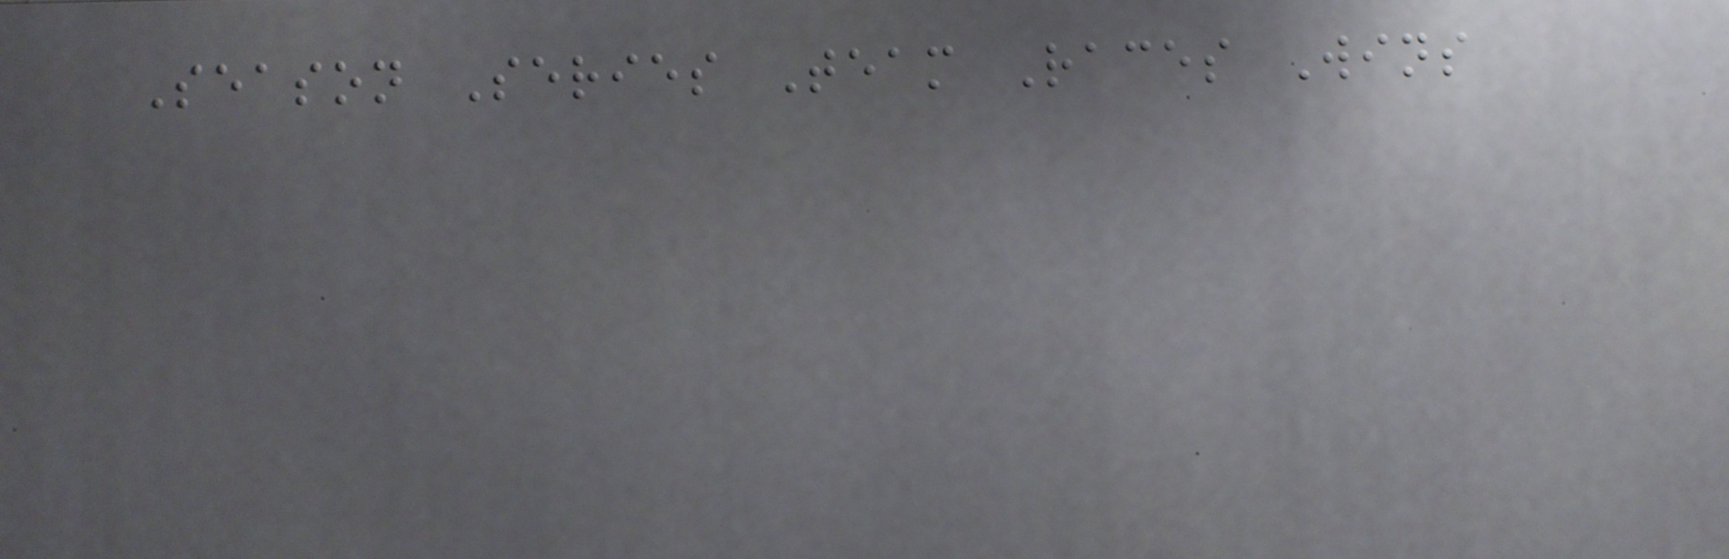Season Series Team Races Wins
